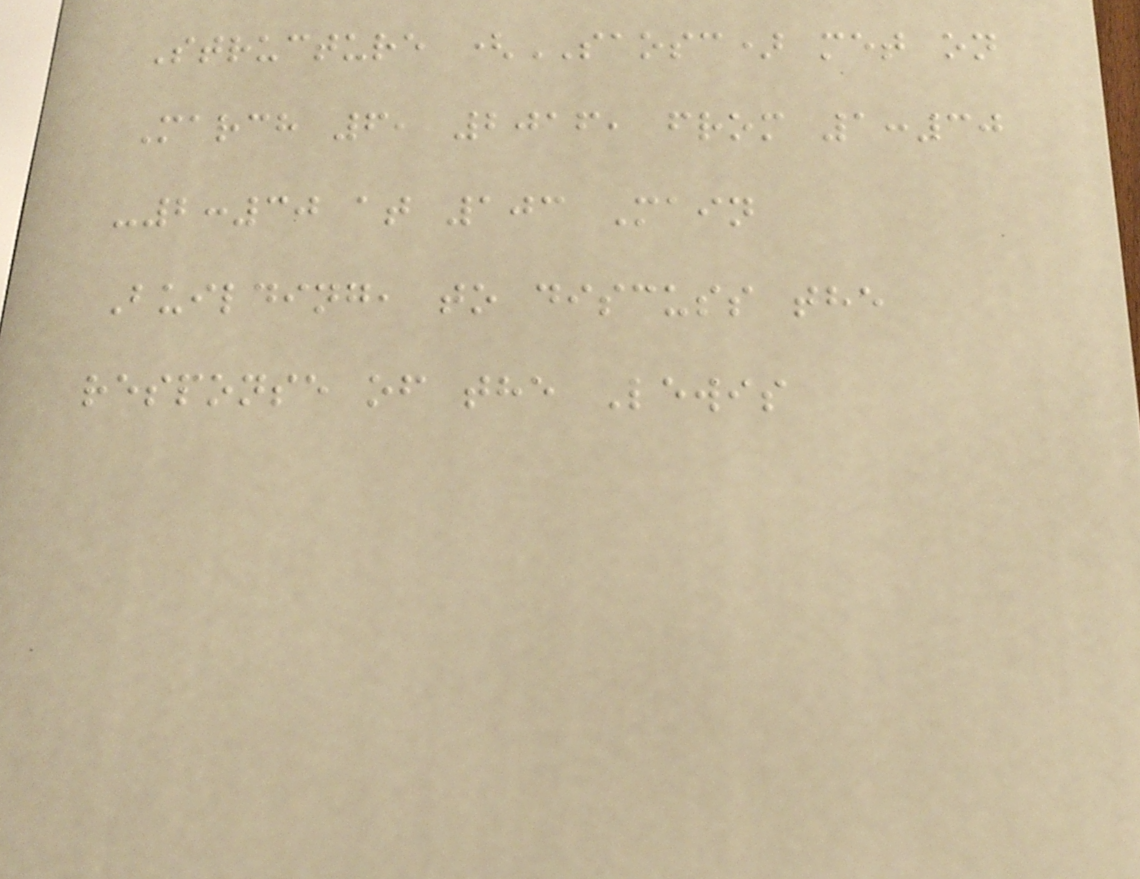Structure (SAOSC) met on
March 6, 2016, from 1:30
-2:30 at 103 Main
Building, to discuss the
response of the Lewis
